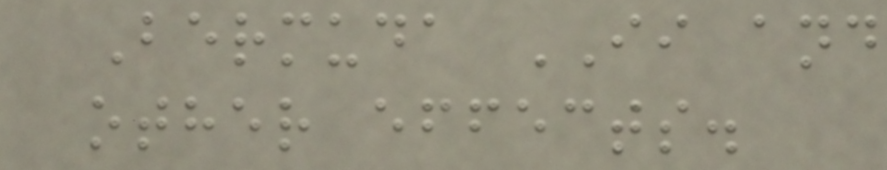Bermuda II and
other effects.
